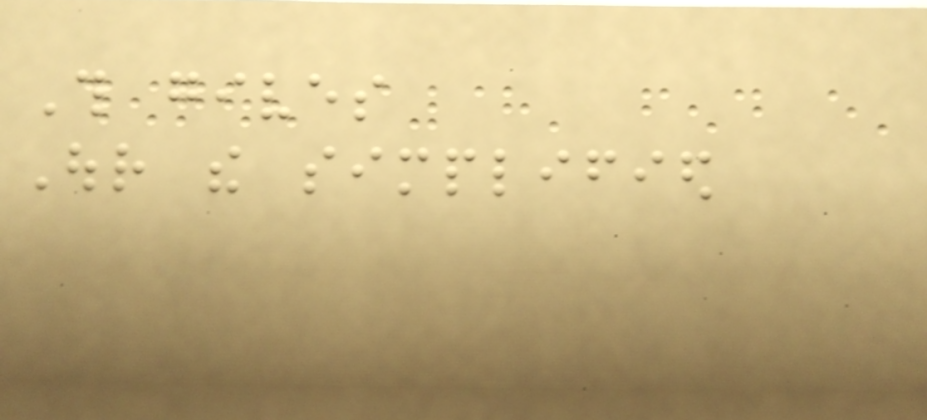This gives
Our the simplified
